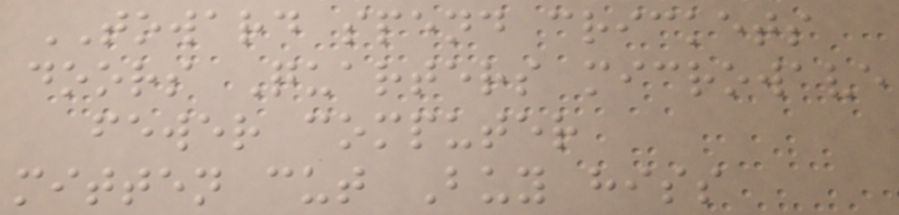TOWARD spend crickets
doors Quarters microwave
fewer computer
mitten cut Buy hiss
